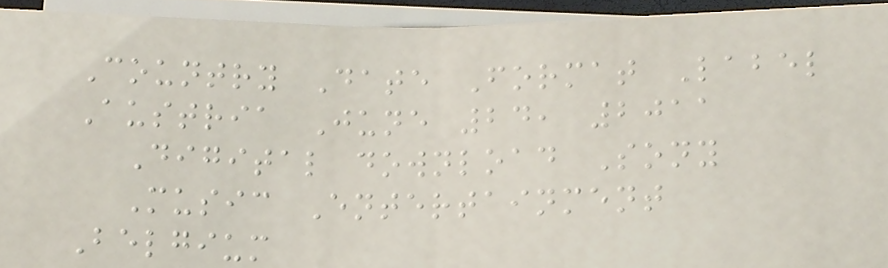Country Date Format Label
Austria June 24, 2011
Digital download Sony
Music Entertainment
Belgium
